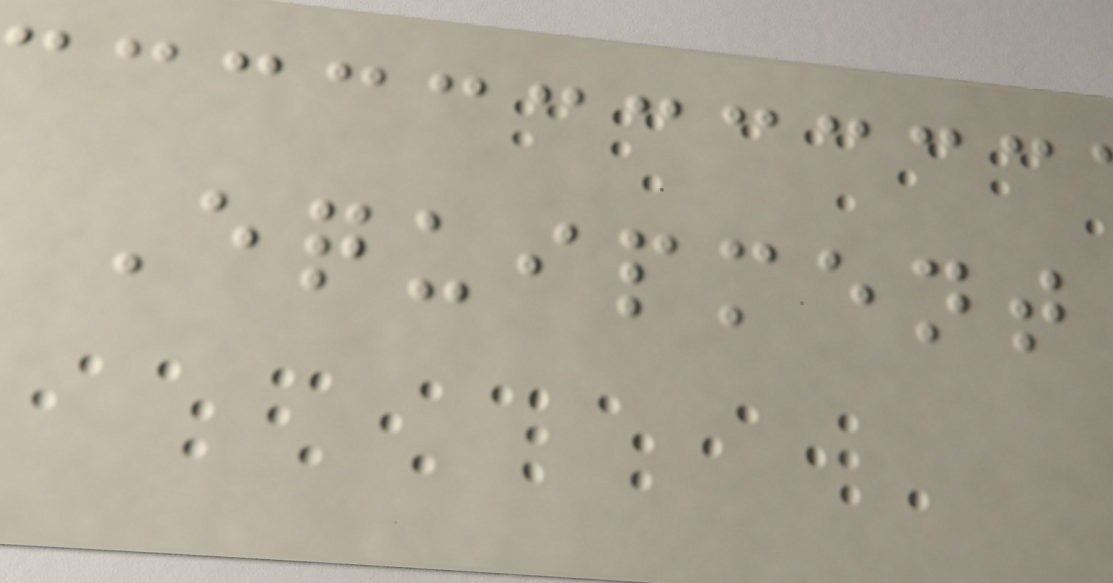Equipment
